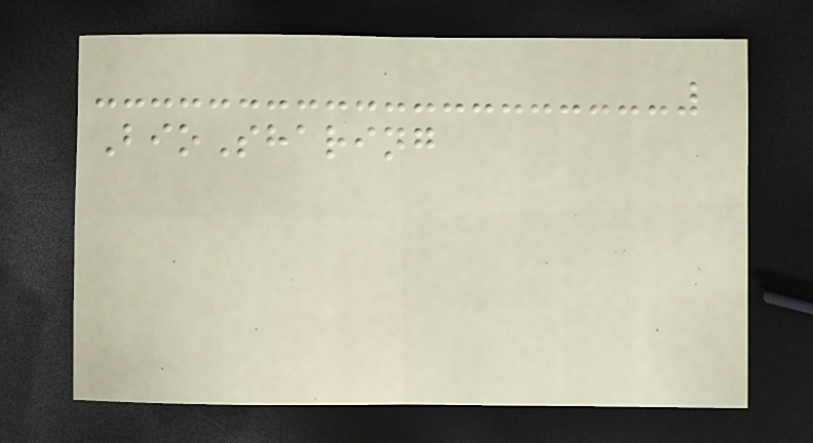BioSharing
